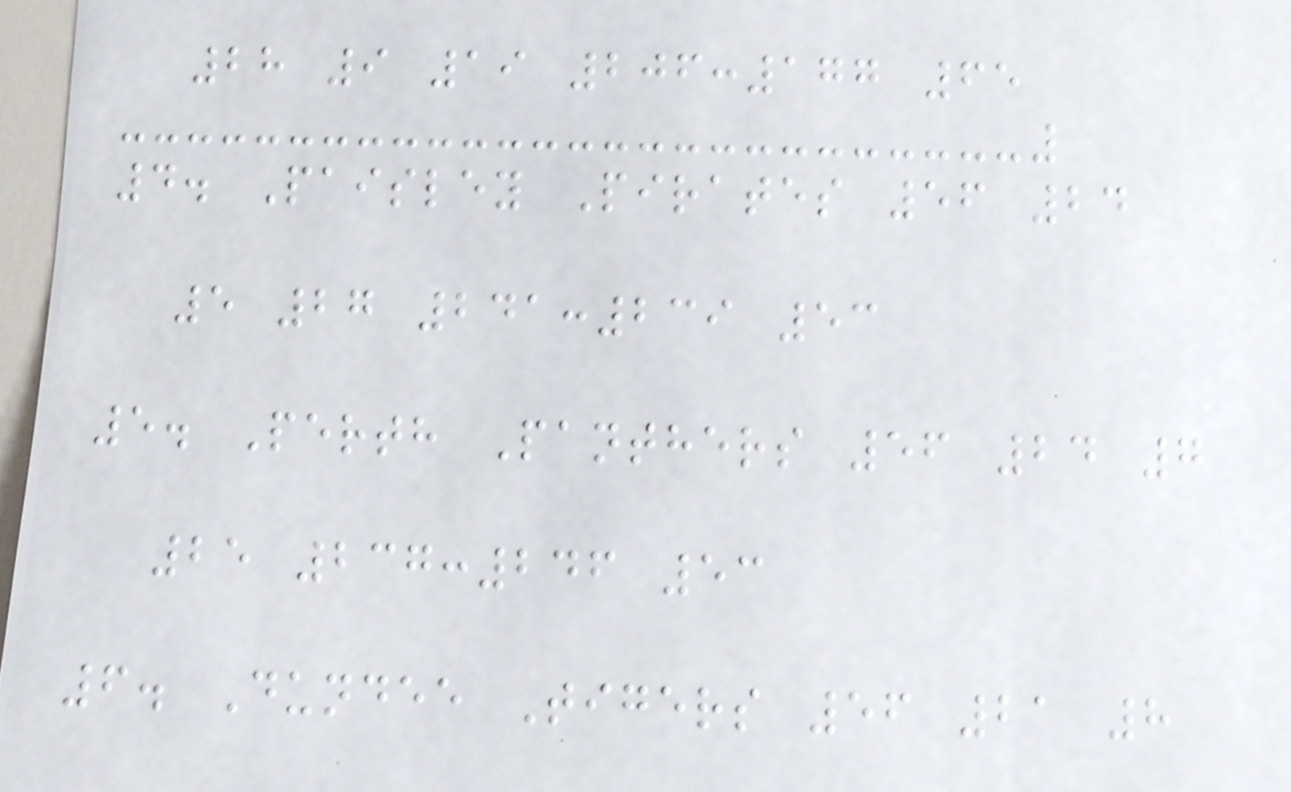28 9 19 206:177 65
4. Paisley Pirates 56 24
5 27 241:239 53
5. Perth Panthers 56 24 7
25 237:246 53
6. Dundee Tigers 56 21 8
